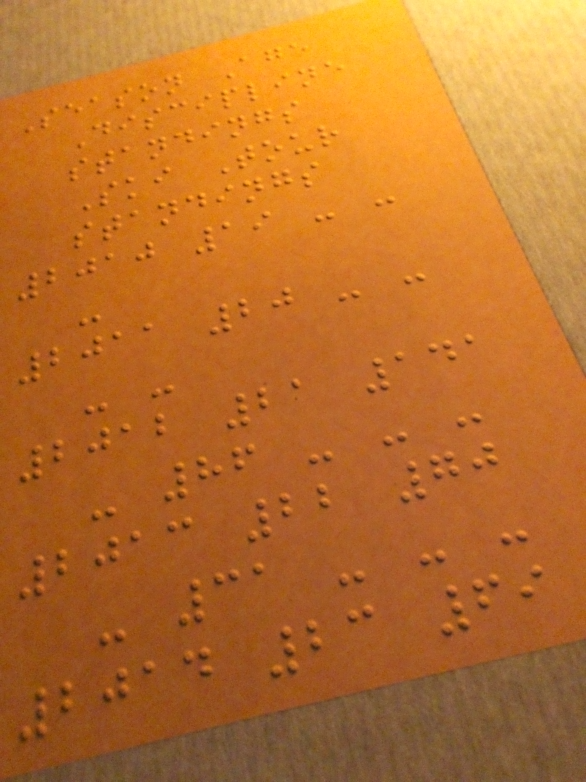Season Age
Discipline
standings
Ski Tour
standings
2010 19 - -
-
2011 20 - -
- -
2012 21 141
- 86 - - -
2013 22 70
- 31 - - -
2014 23 69
